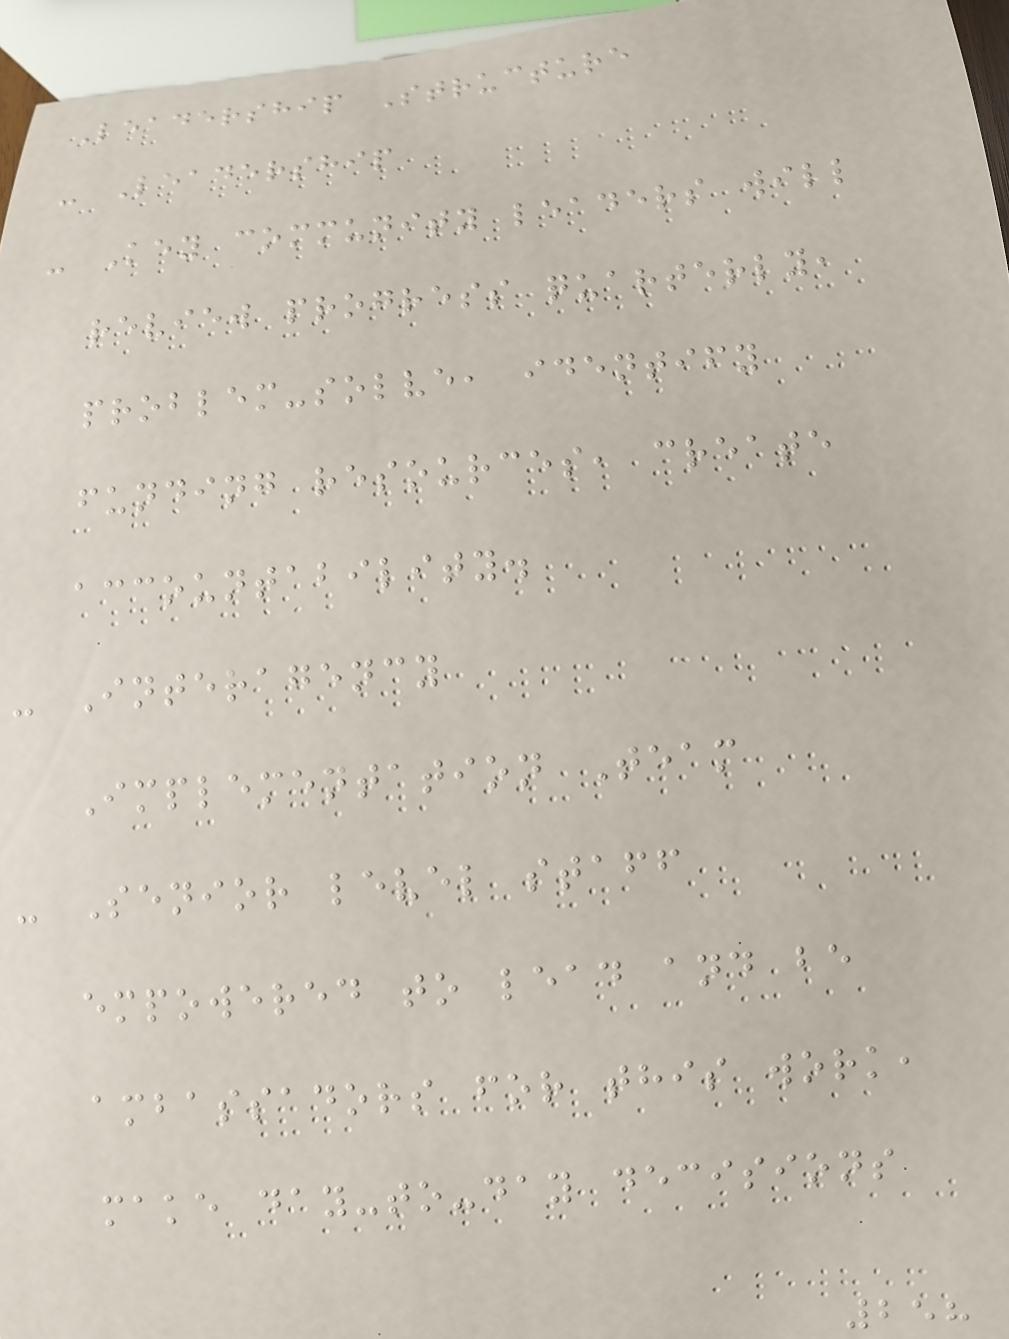Leadership Structure
- Leadership
- Key community leaders will
review progress quarterly,
problem-solve, identify
funding resources, create
accountability.
- Interagency
Implementation Team
- Senior level staff
empowered to lead and be
ambassadors for this work,
make day-to-day decisions
258
